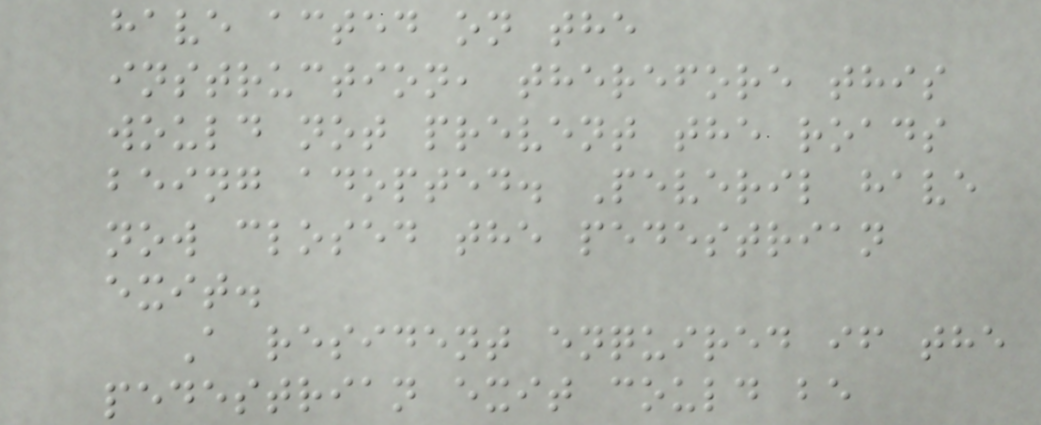have acted on the
instruction, therefore this
would not prevent the roads
being adopted. Peveril have
now closed the pedestrian
exit.
A resident enquired if the
pedestrian exit could be
